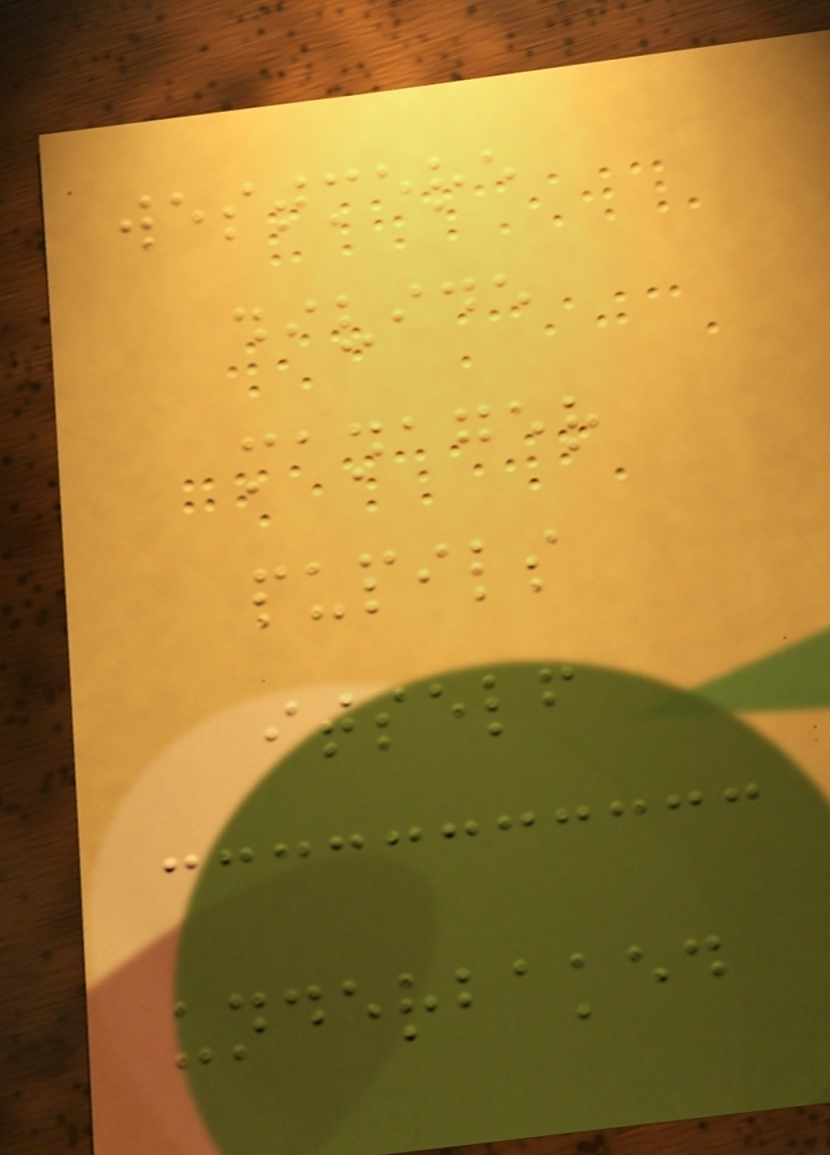westmere
divide
manager
pupils
itself
underbaked
